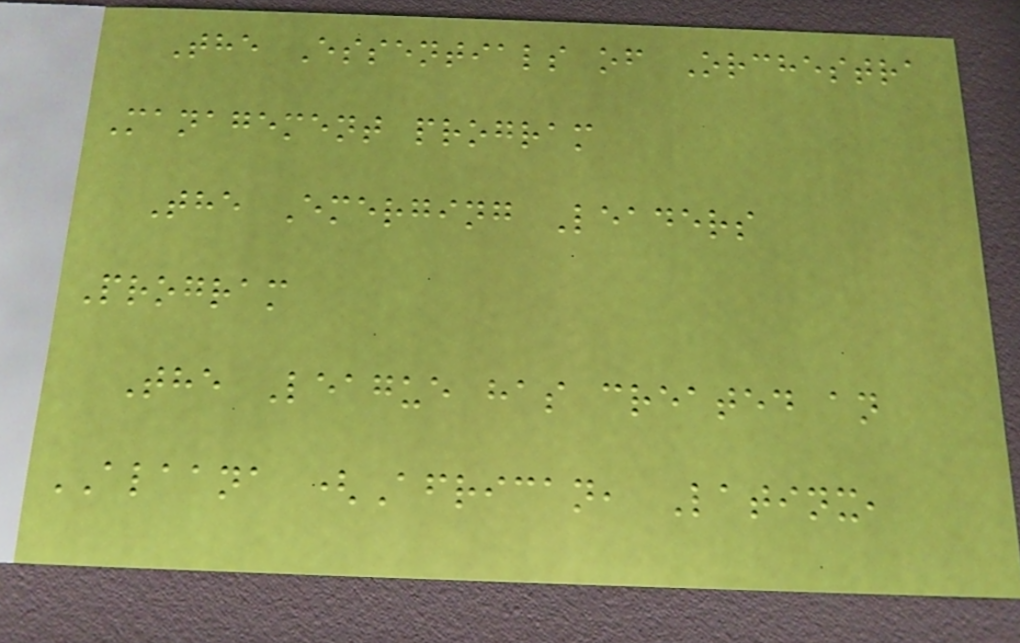The Essentials of Orchestra
Management program
The Emerging Leaders
Program
The League has created an
ALAANA (African, Latinx,
